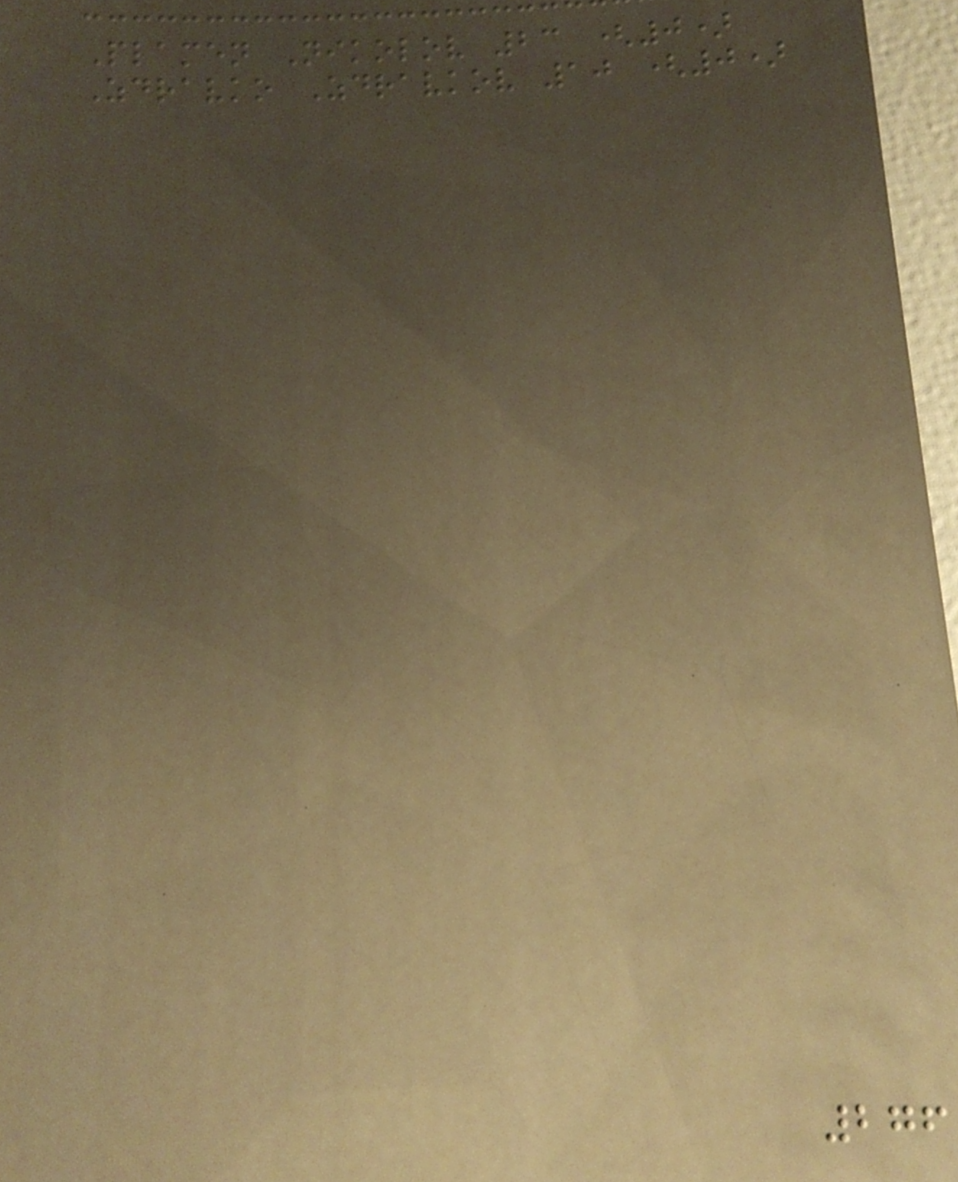Plamen Nikolov 23 (0)
Zdravko Zdravkov 10 (0)
276
